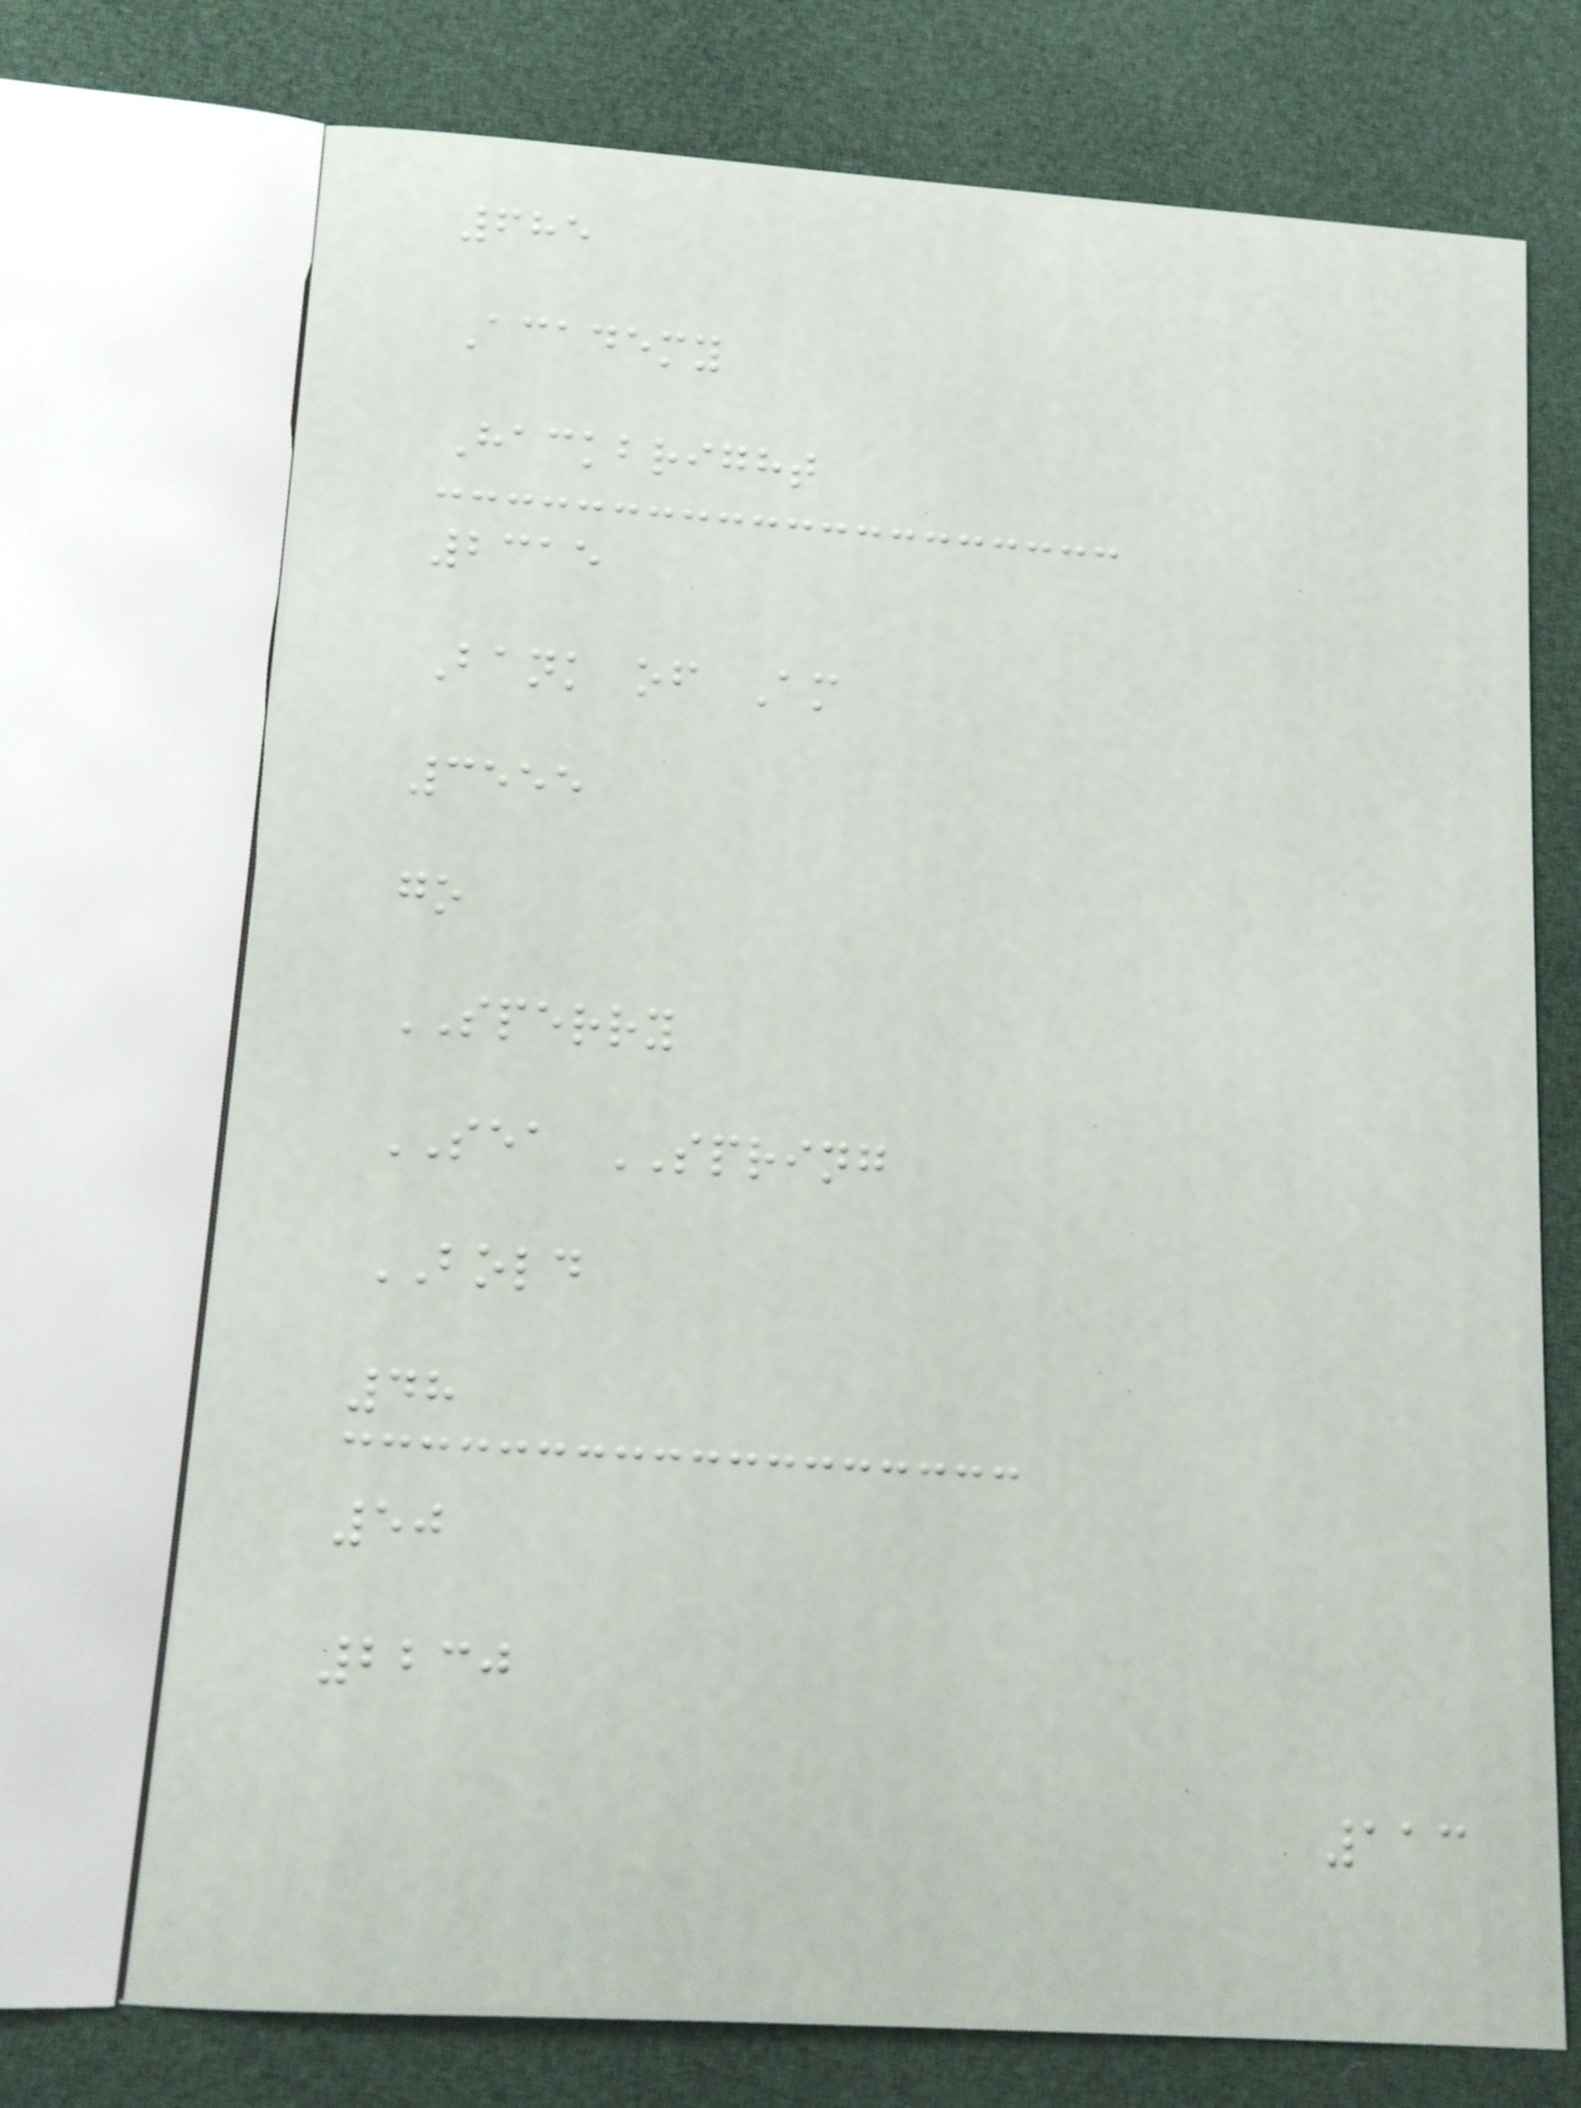685
Academy
Hackbright
2315
Bank of Am
3555
go
SPERRY
SEA SPRING
BOLD
48
50
2230
113
